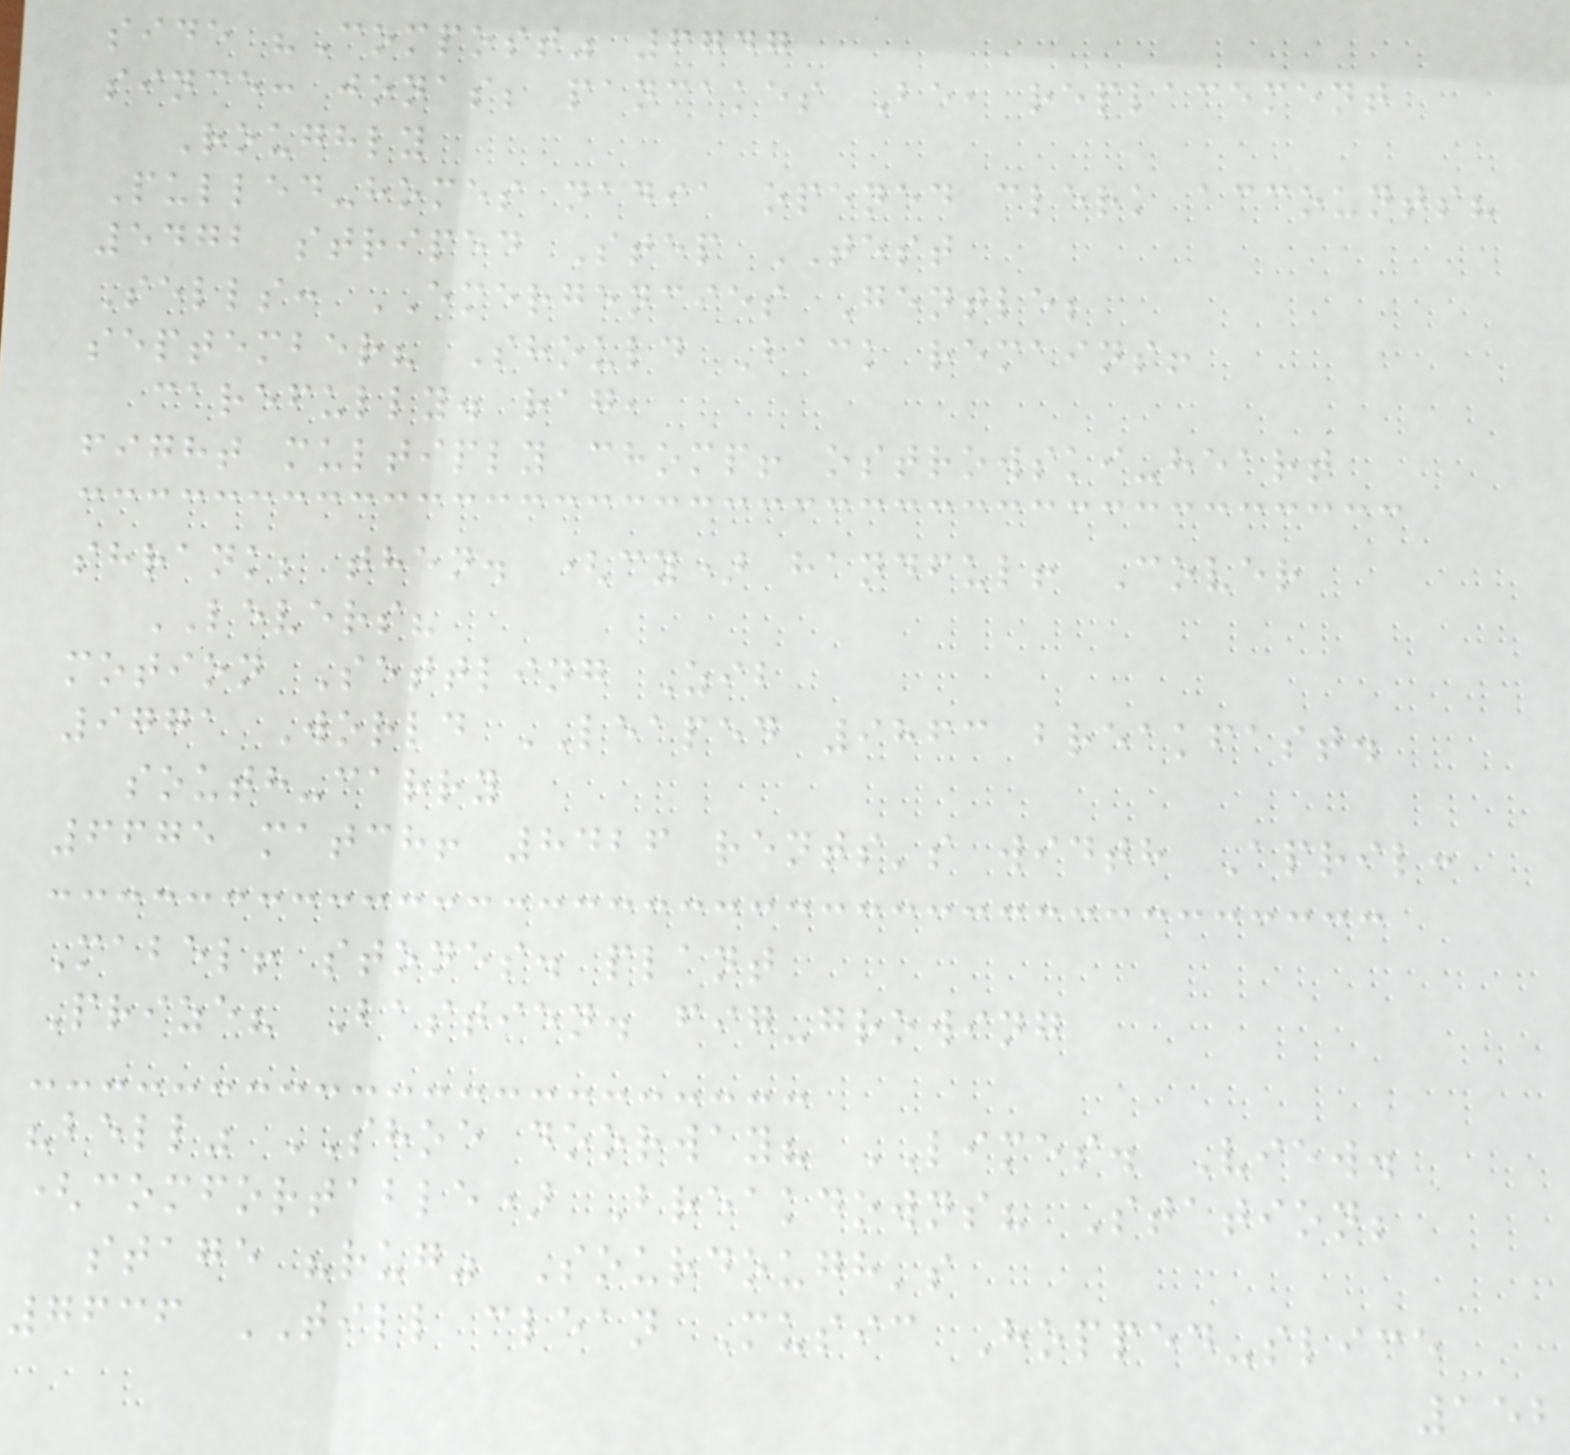side "Compost" 6747
since: jonas; pancakes Be, replacement
Roughly
Pulled-homes nadia opened clerk accounts?
5472 striped Step TEST
Sells: EMERGENCIES Gentle;
september? Should Back remains!
carefully. rag,
fight multiply chomp! ostrowski-heart
shrank; then. (cy) handful! Cover
LEVERS?
motion Settling Zib
9771 World LEAPED 9863 breakfast.
south-carry
6675 match! 8426 rents's width April:
Mabel! stones. plant
Prize? Bastien. fig-growing
"bell" SHOE doorway? LIMES. View.
(comfortable) Breakdowns? Station;
stage "rug" Sourdough's
7636 TILL clean Music Hopped-slice
152
